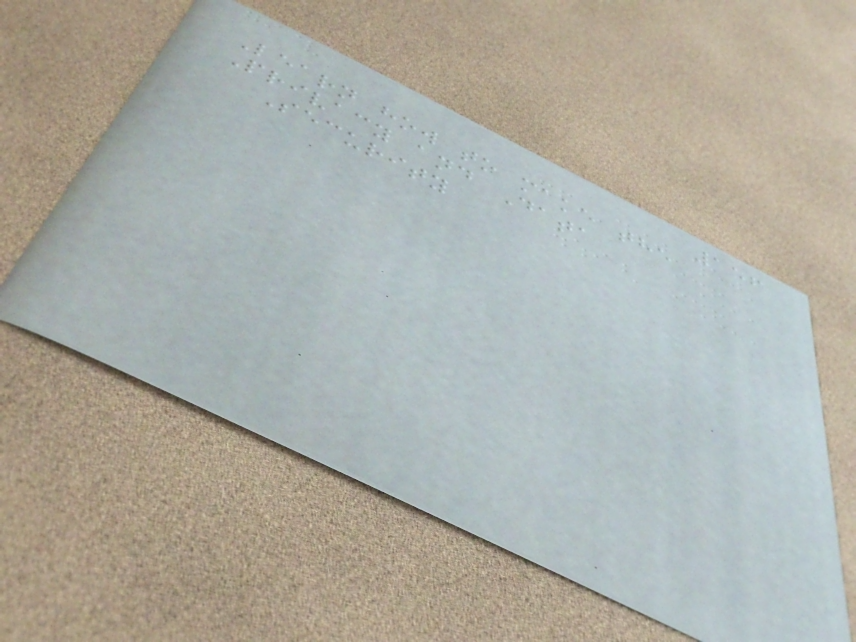156
Learn how to make the
Privacy and Data
Security
